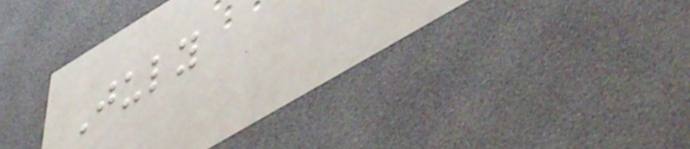July
